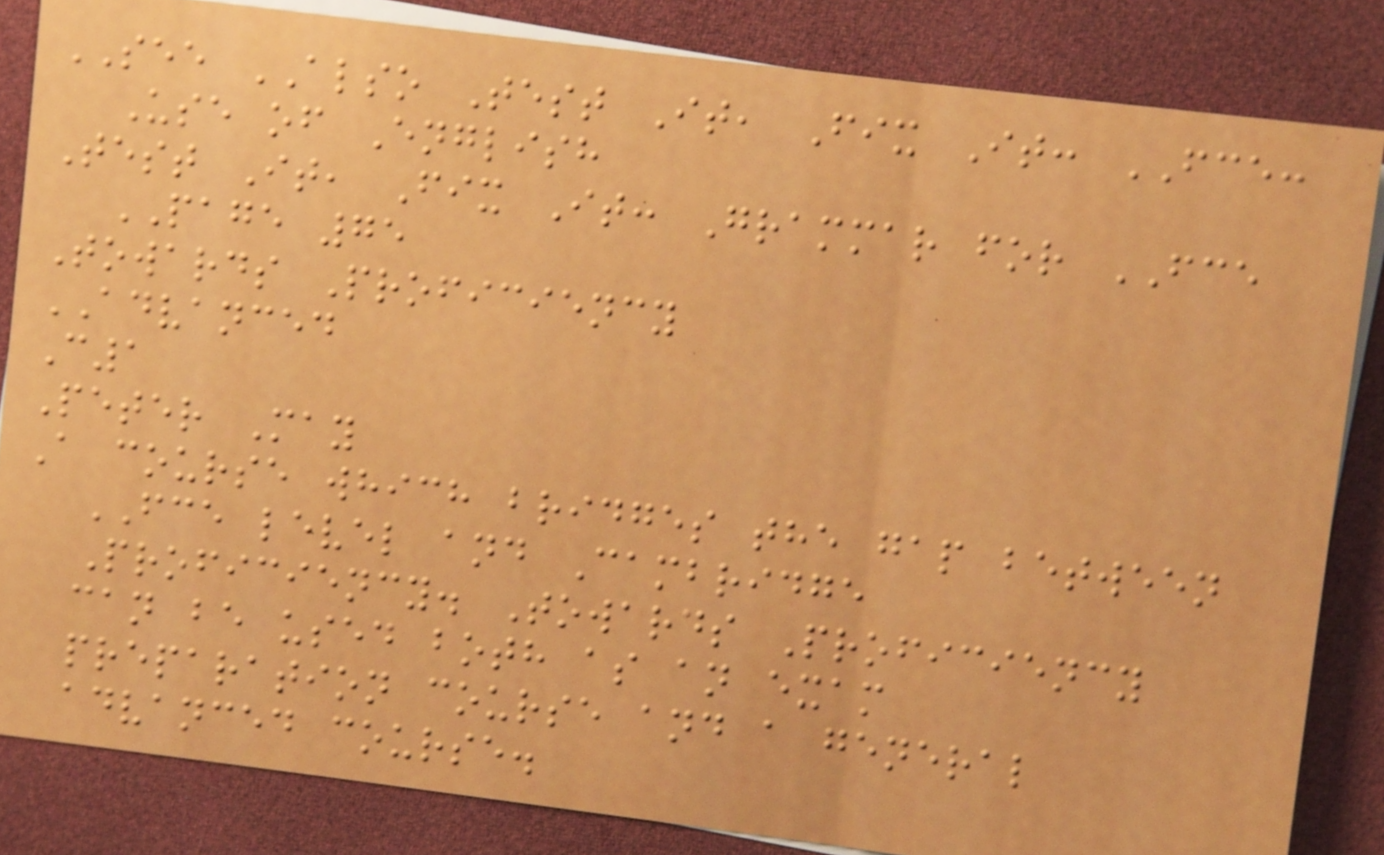SEE ALSO Test It, Fix It: FCE:
Use of English
Test It, Fix It: Grammar for FCE
PAGE 75
Towards Proficiency
ADVANCED
C1
Peter May
A course which bridges the gap between
FCE level and Cambridge
Proficiency. Towards Proficiency
can be used both as an exam
preparation course and a general
advanced course.
